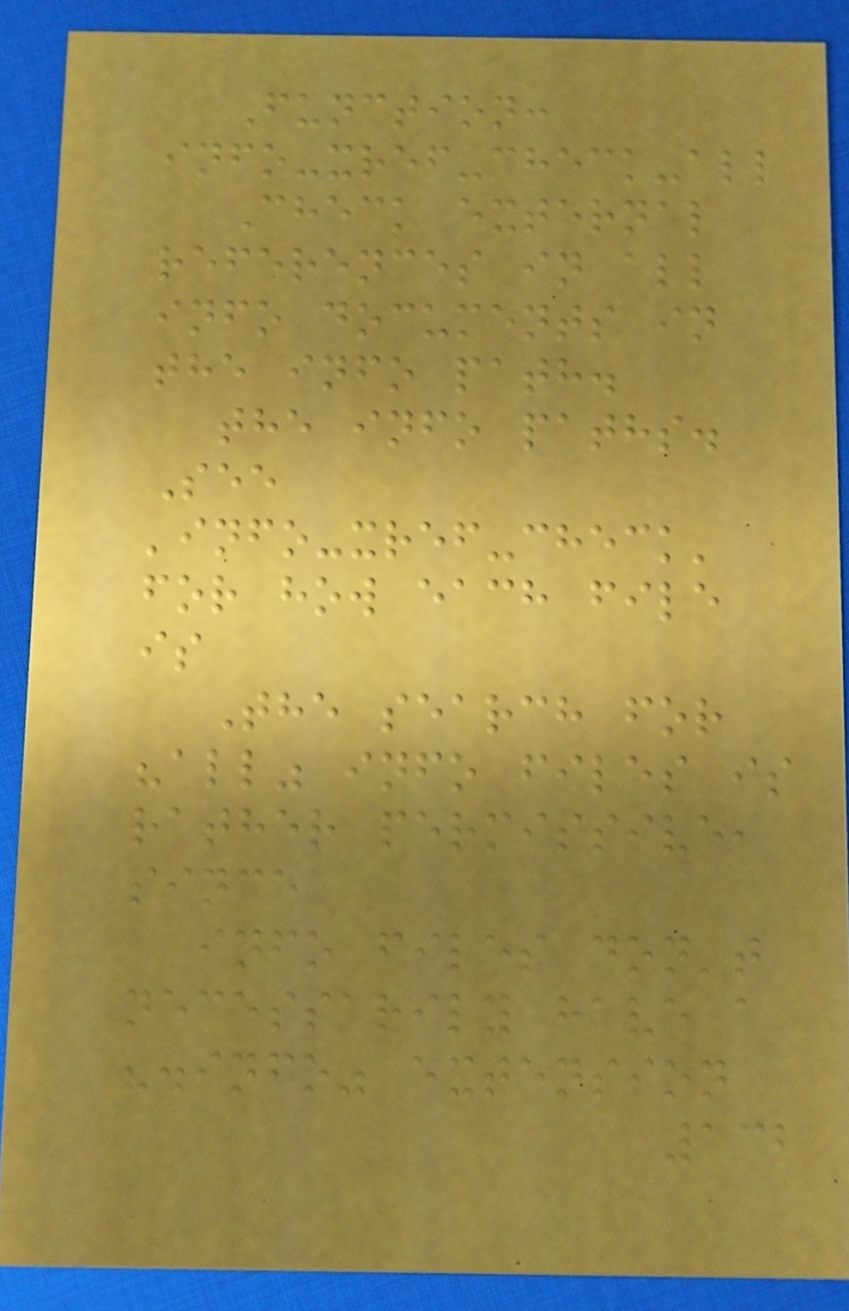Function:
info-xref-check-all
Check external
references in all
info documents in
the info path.
the info paths.
See
'info-xref-check'
for how each file
is
The search for
"all" info files is
rather permissive,
since
info files don't
necessarily have a
".info" extension
132
